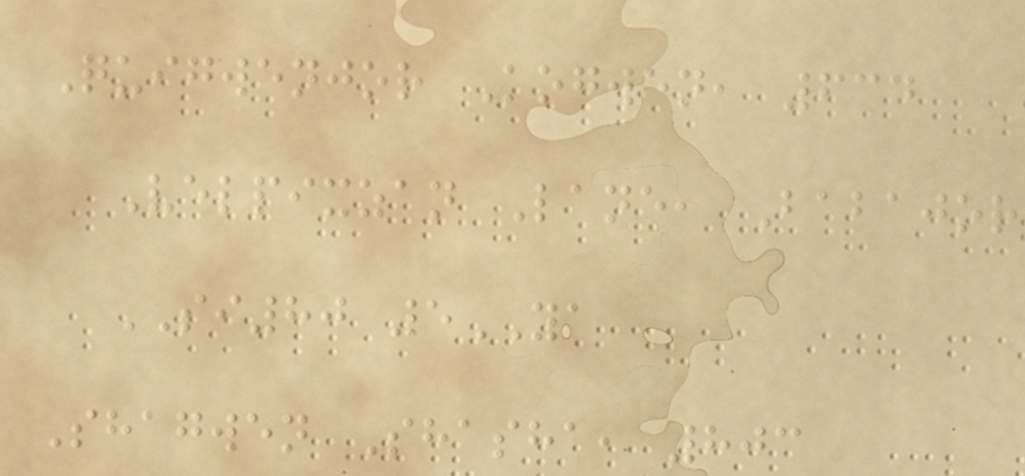Quigwenjor Kogwen, 634
Velpixzan Lane, Babajor
SI80 5YA
Shagwen Shasha, 803
